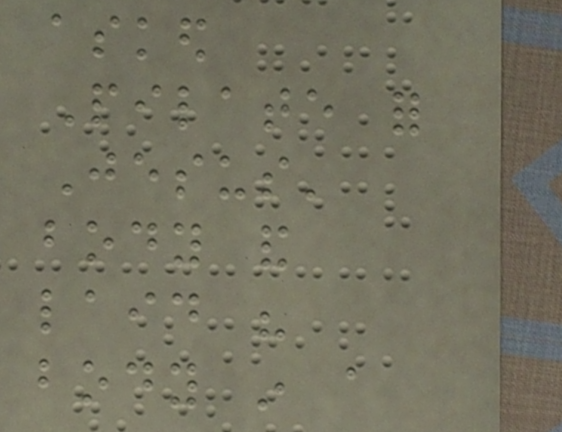asked
Pilate for
Jesus'
body and
laid his
body in a
